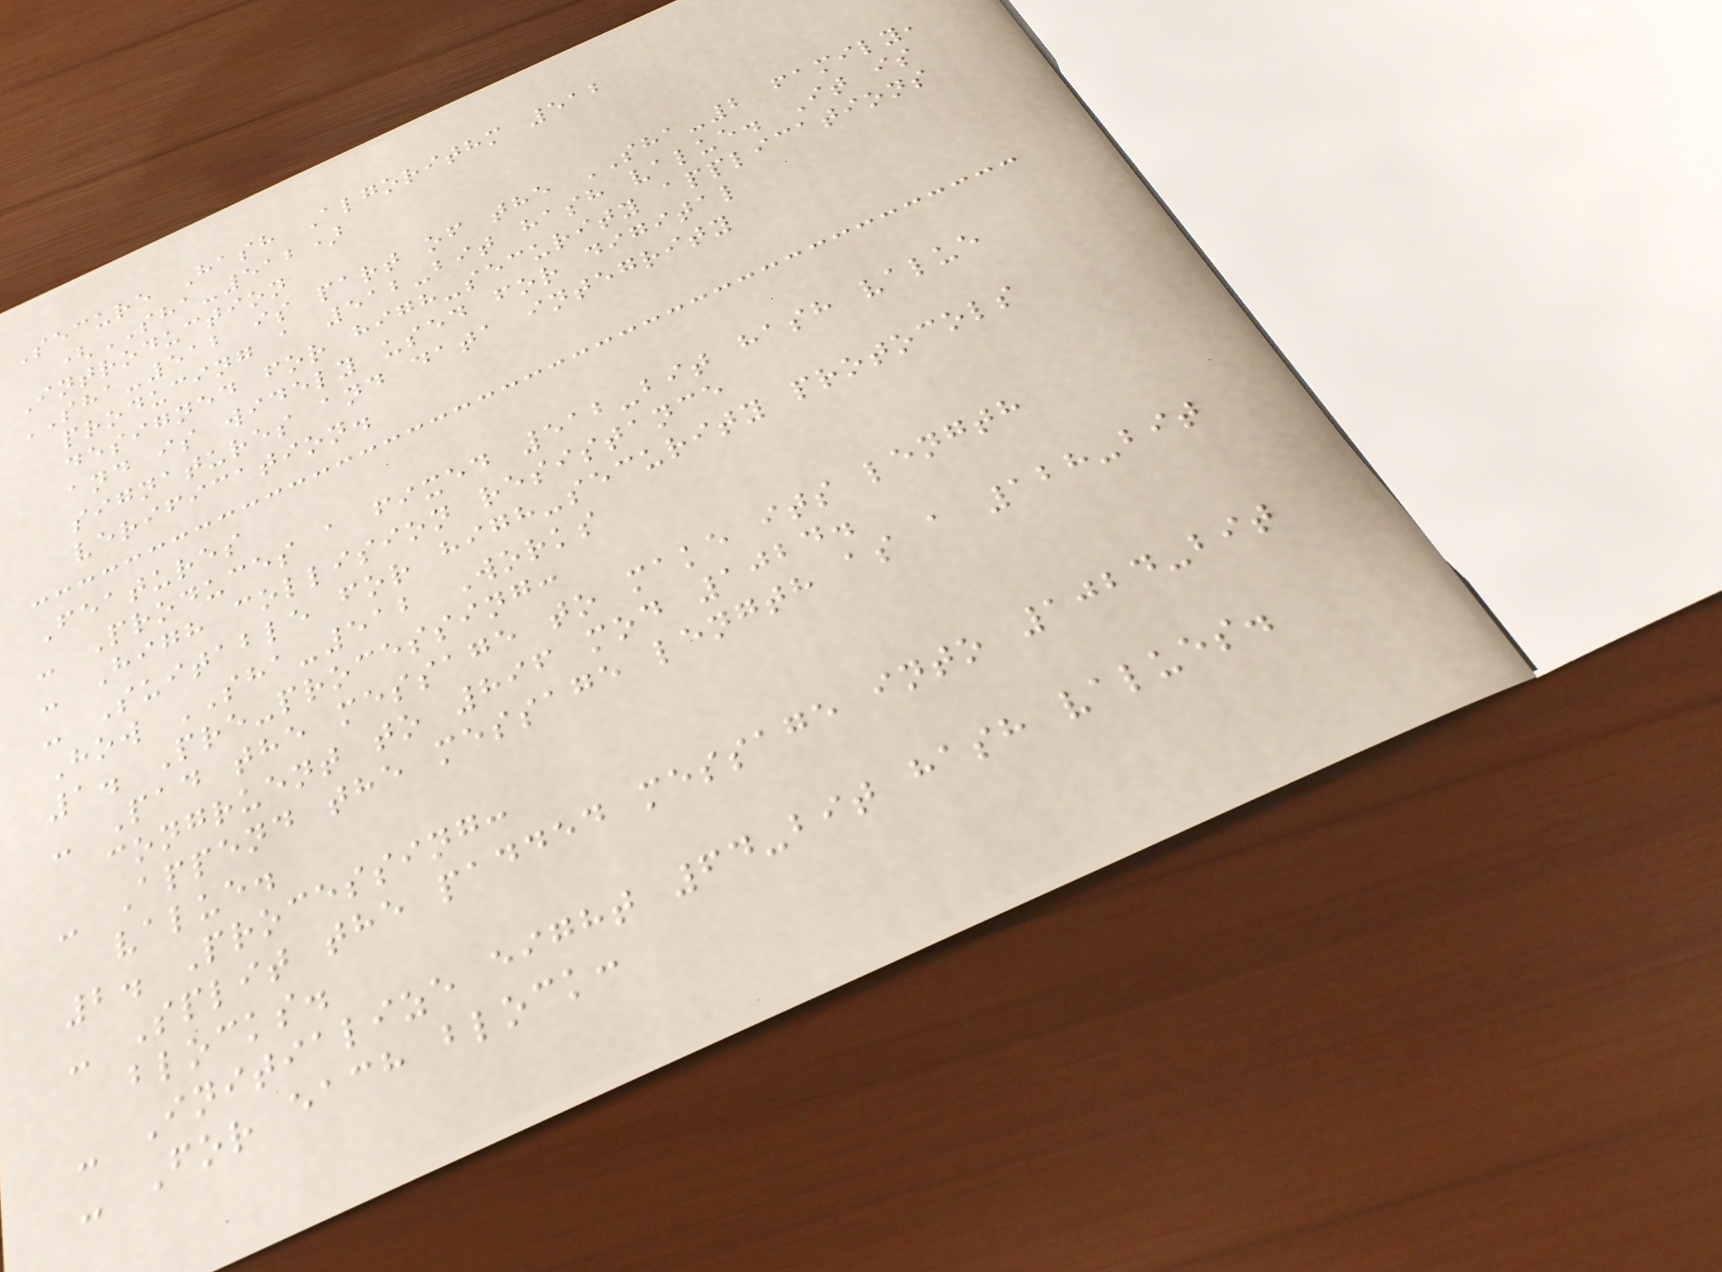Secure Hash Algorithm 512
(SHA-512)
Introduction
SHA-512 is part of the SHA-2 family,
producing a 512-bit hash value. It is
designed for high-security applications
and is widely used for digital
signatures and data integrity
verification.
Features
- Produces a fixed 512-bit hash value
- High collision resistance
- Suitable for high-security protocols
How SHA-512 Works
1. Pre-processing:
- Pad the message to make its length
congruent to 896 mod 1024.
- Append the message length as a 128-bit
value.
2. Processing:
- Split the padded message into 1024-bit
blocks.
- Initialize eight 64-bit hash values.
- For each block:
